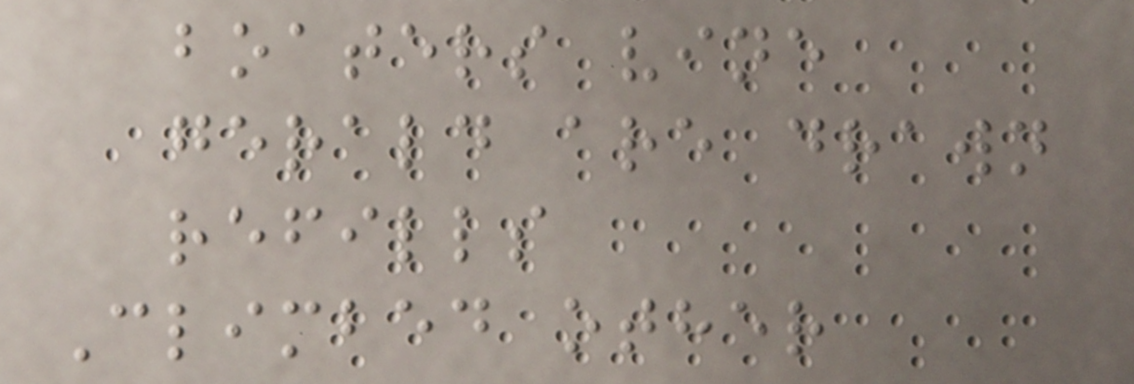boaters vine
gerald are drawn
refills
Climbed other
